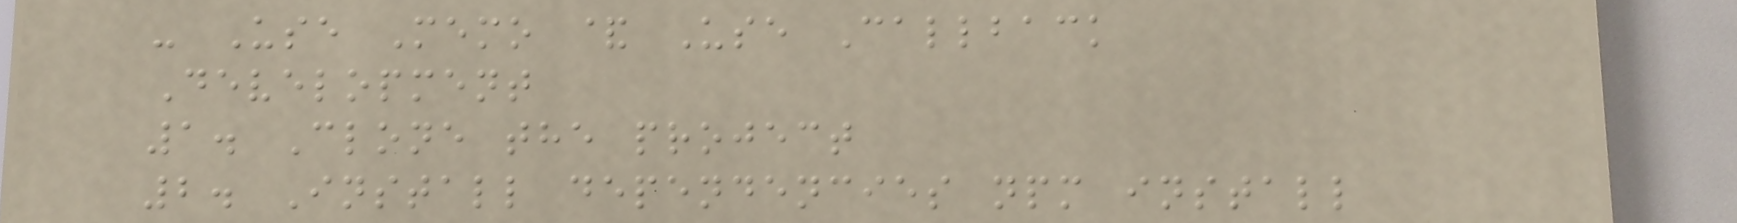- Use Memo & Use Callback
Development
1. Clone the project
2. Install dependencies npm install
